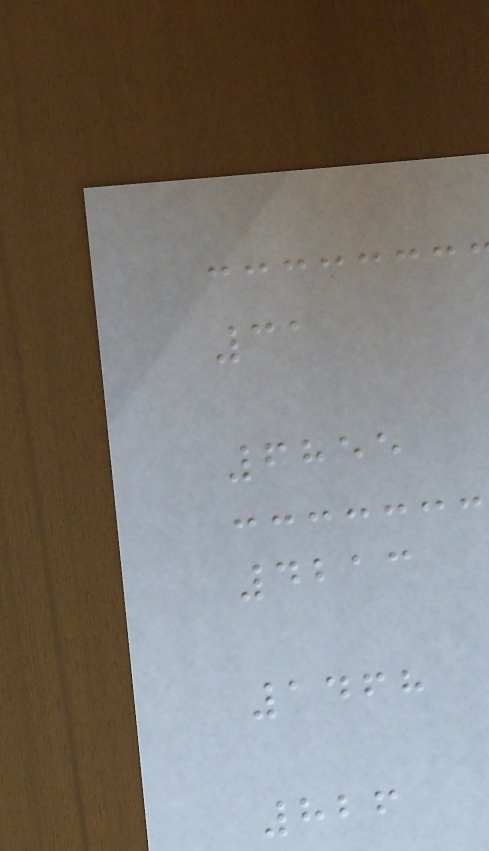31
6855
4213
1468
826
